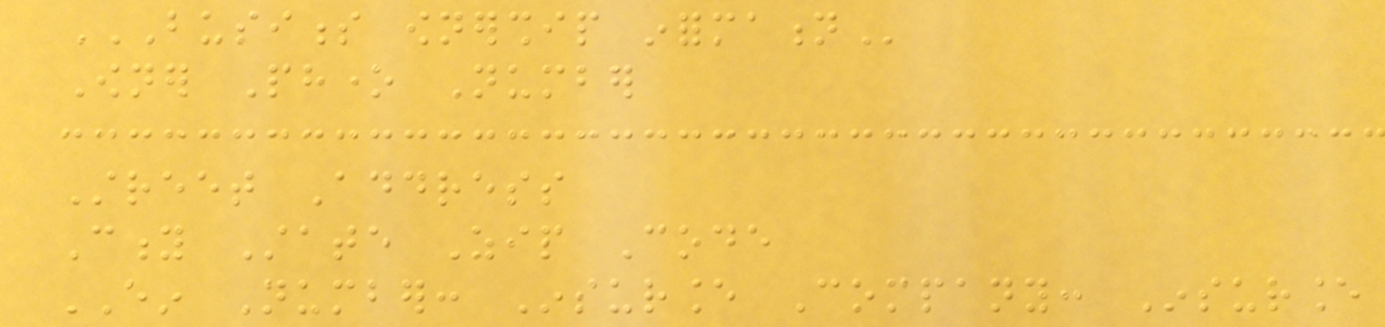BUSINESS OWNERSHIP INFORMATION
Owner Phone Number
Street Address
City State Zip Code
EIN Number: Insurance Company: Insurance
